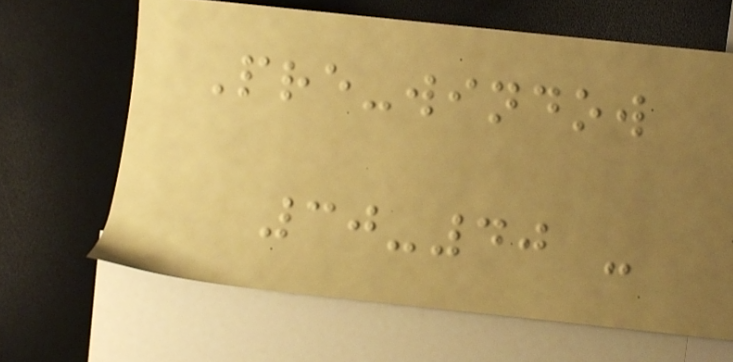Pre-window
30-40 -
